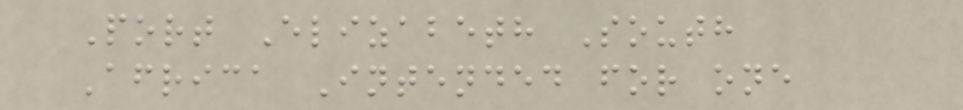Port Elizabeth South
Africa Intended for one
